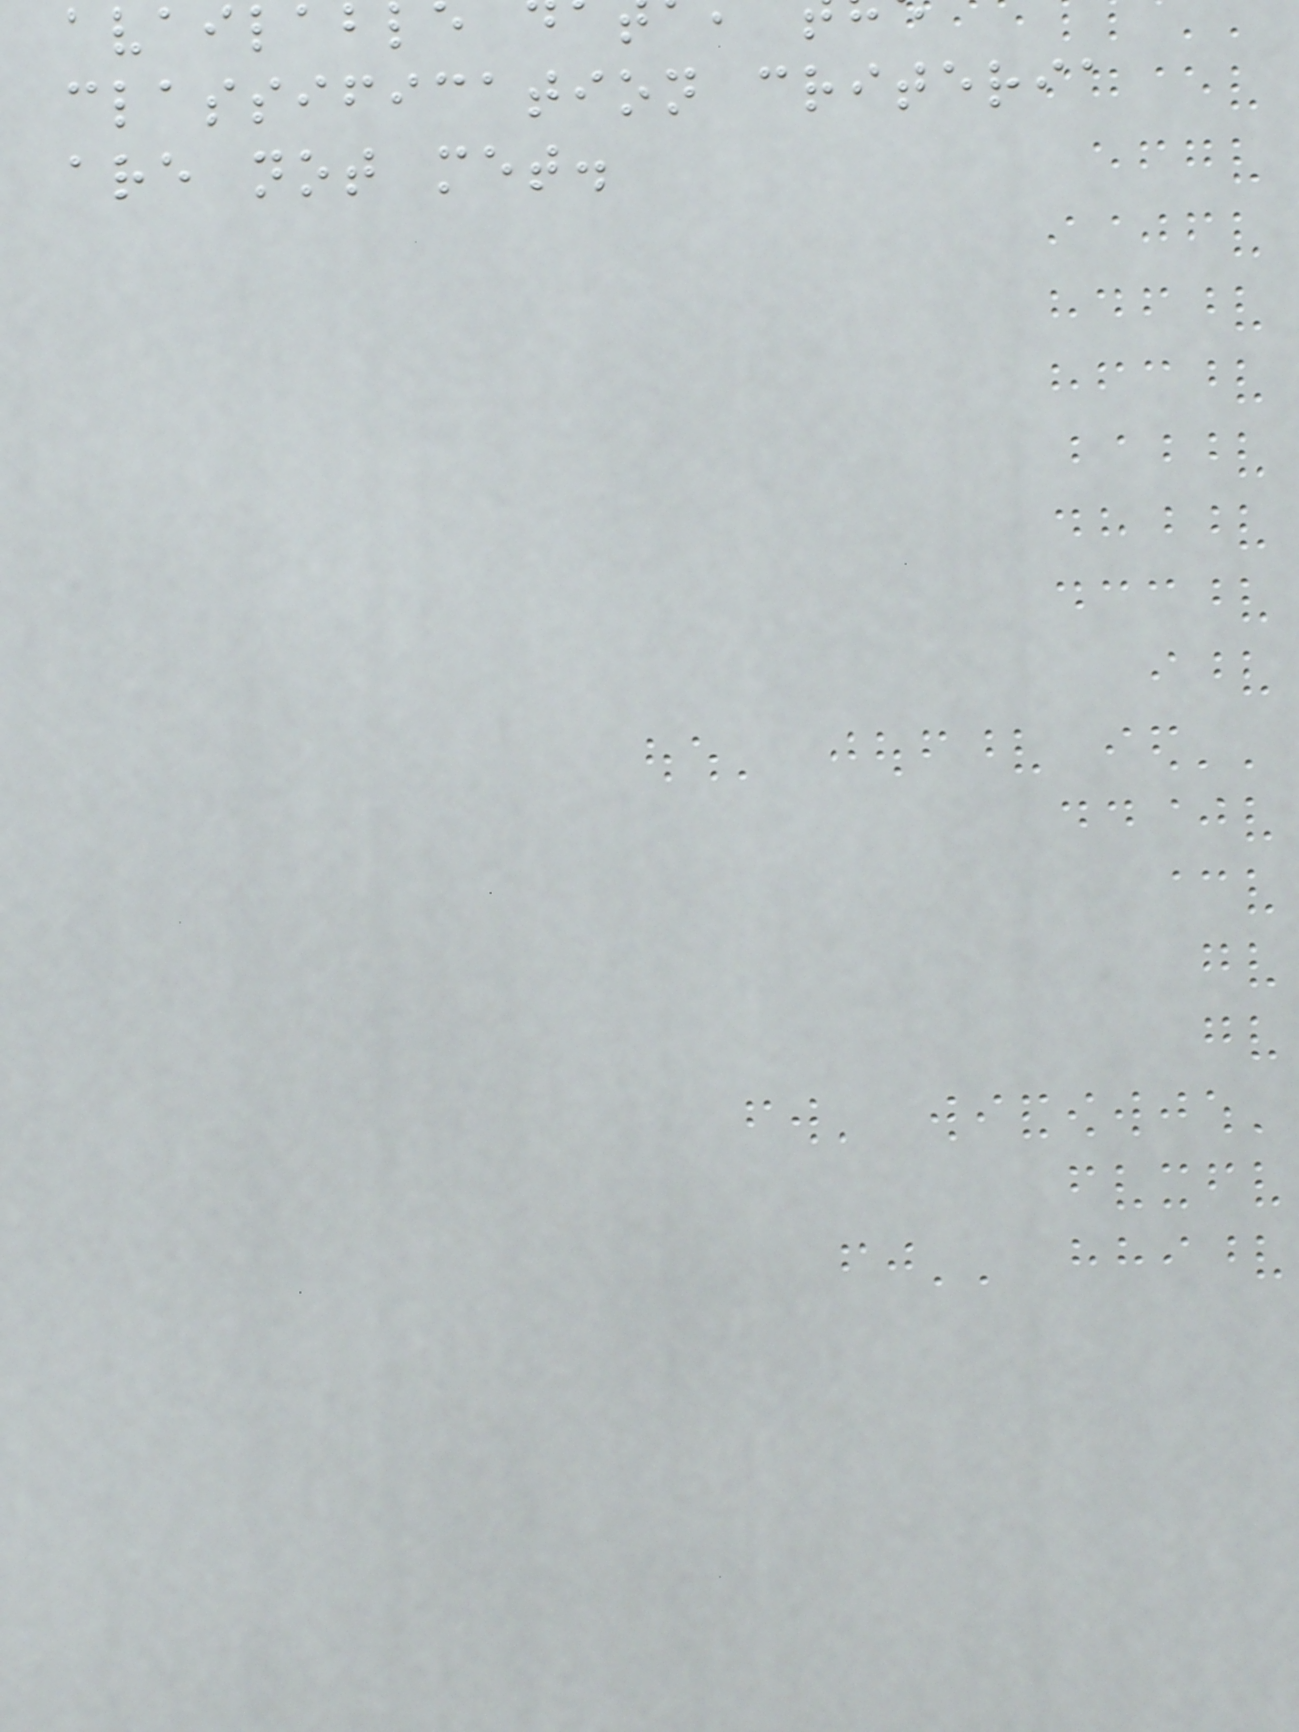availab
classification criteria
are not met.
